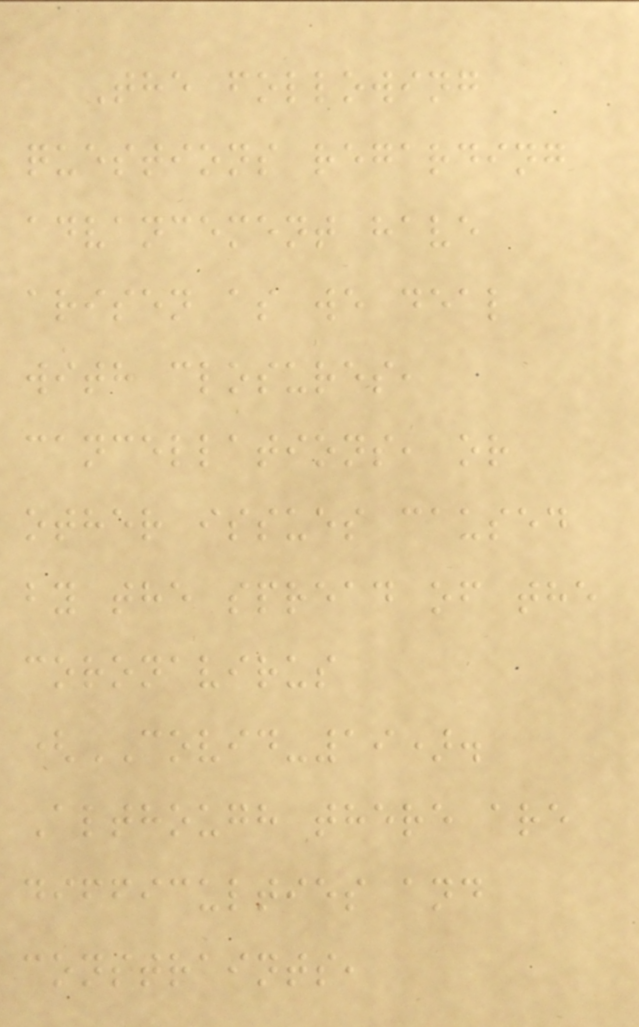The following
questions regarding
advancement have
arisen as we deal
with closures,
cancellations, or
other issues caused
by the spread of the
coronavirus
(COVID-19).
Although there are
difficulties and
constraints,
